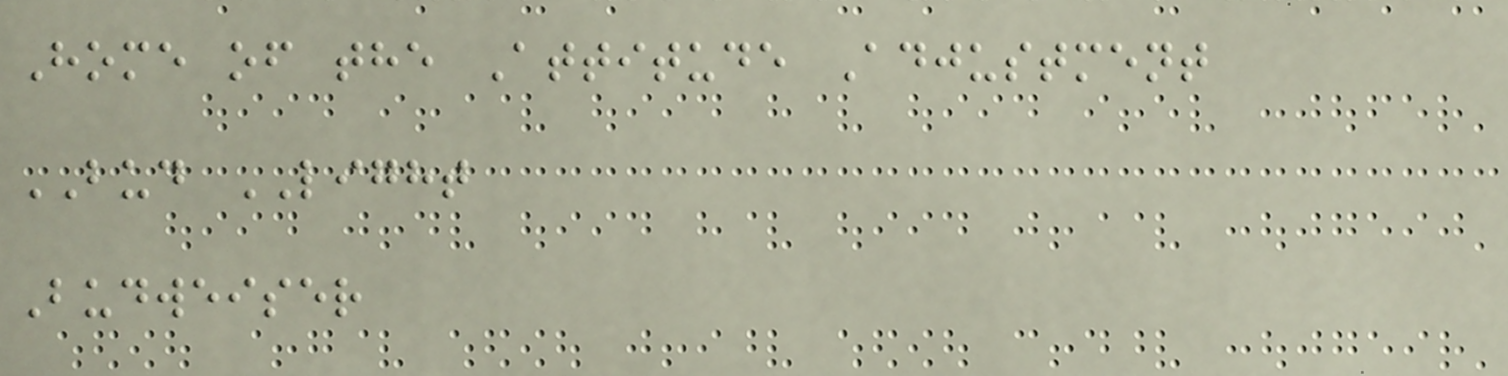Home of the Attitude Adjustment
BUD LIGHT
Budweiser
